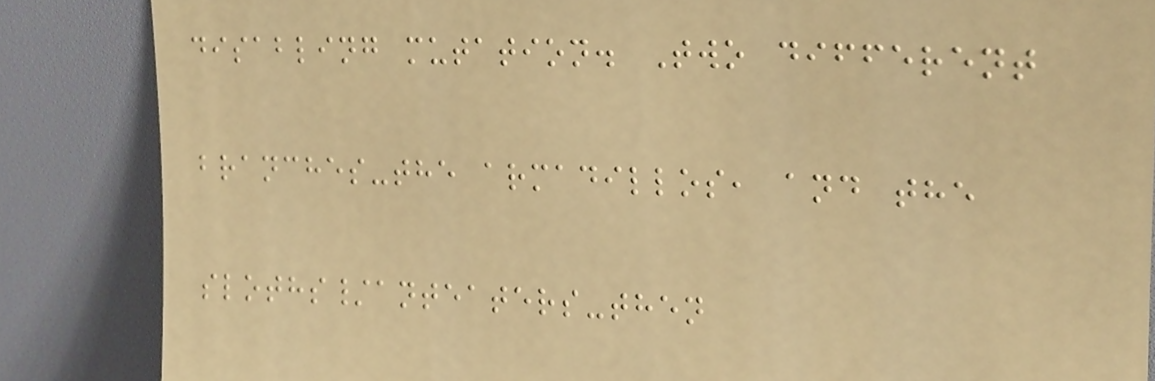disabling mutation. Two different
branches-the armadillos, and the
sloths/anteaters-then
